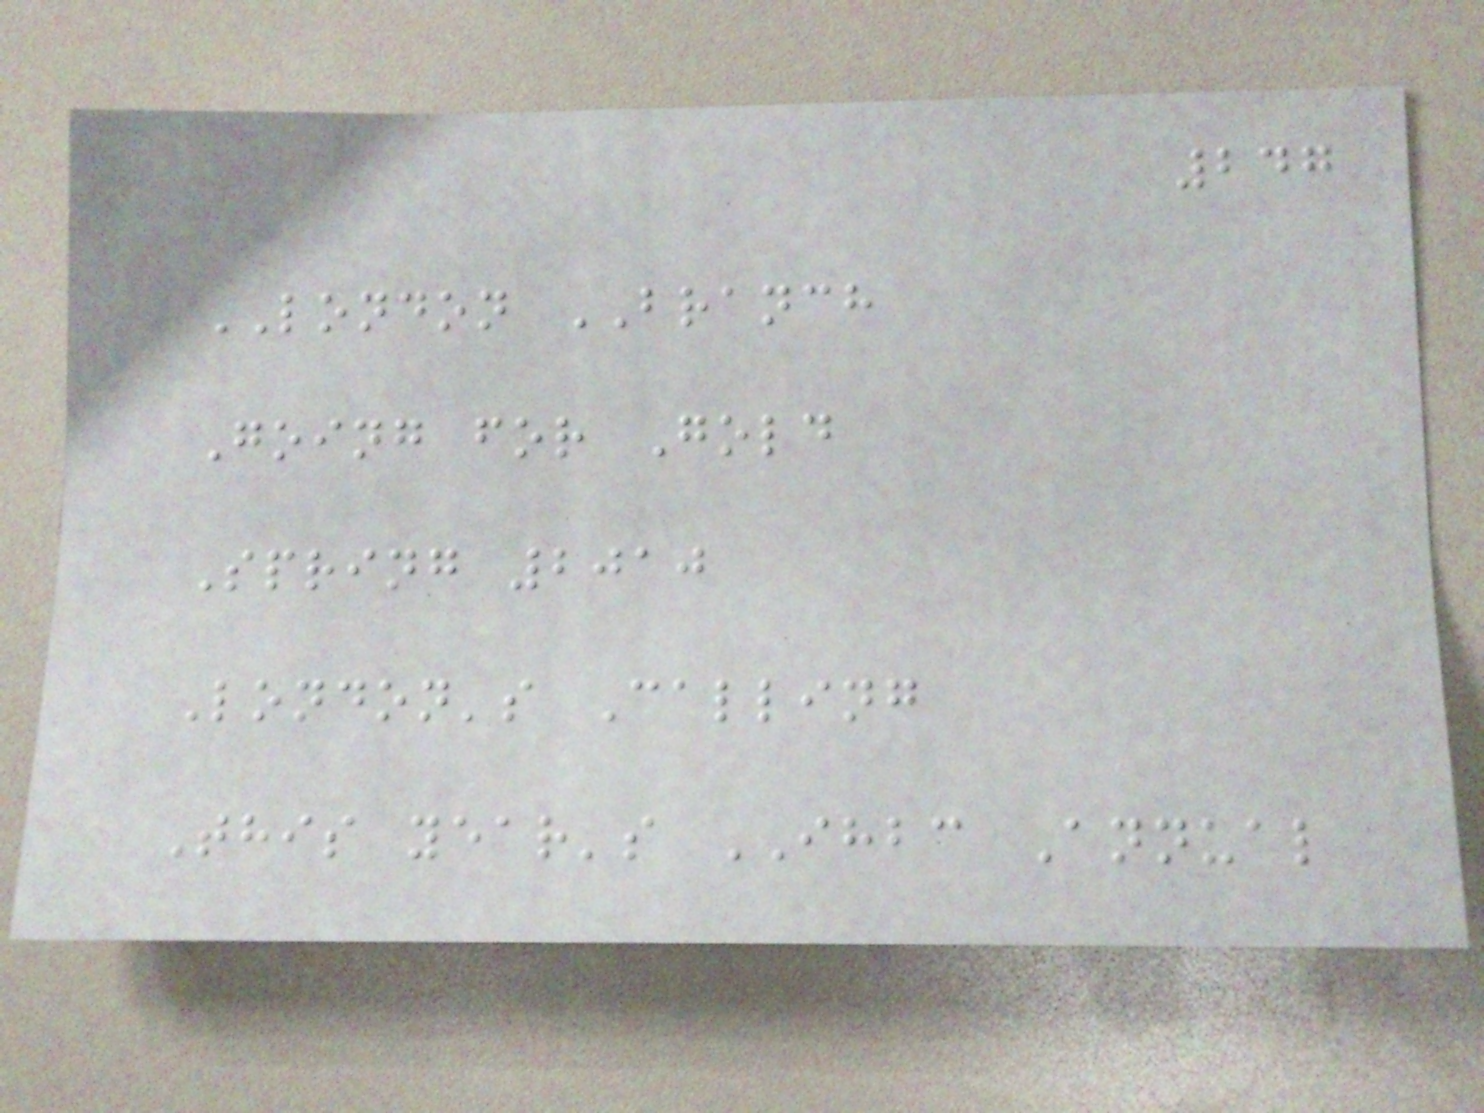247
LONDON BRANCH
Going for Gold
Spring 2010
London's Calling
This year's IHBC Annual
